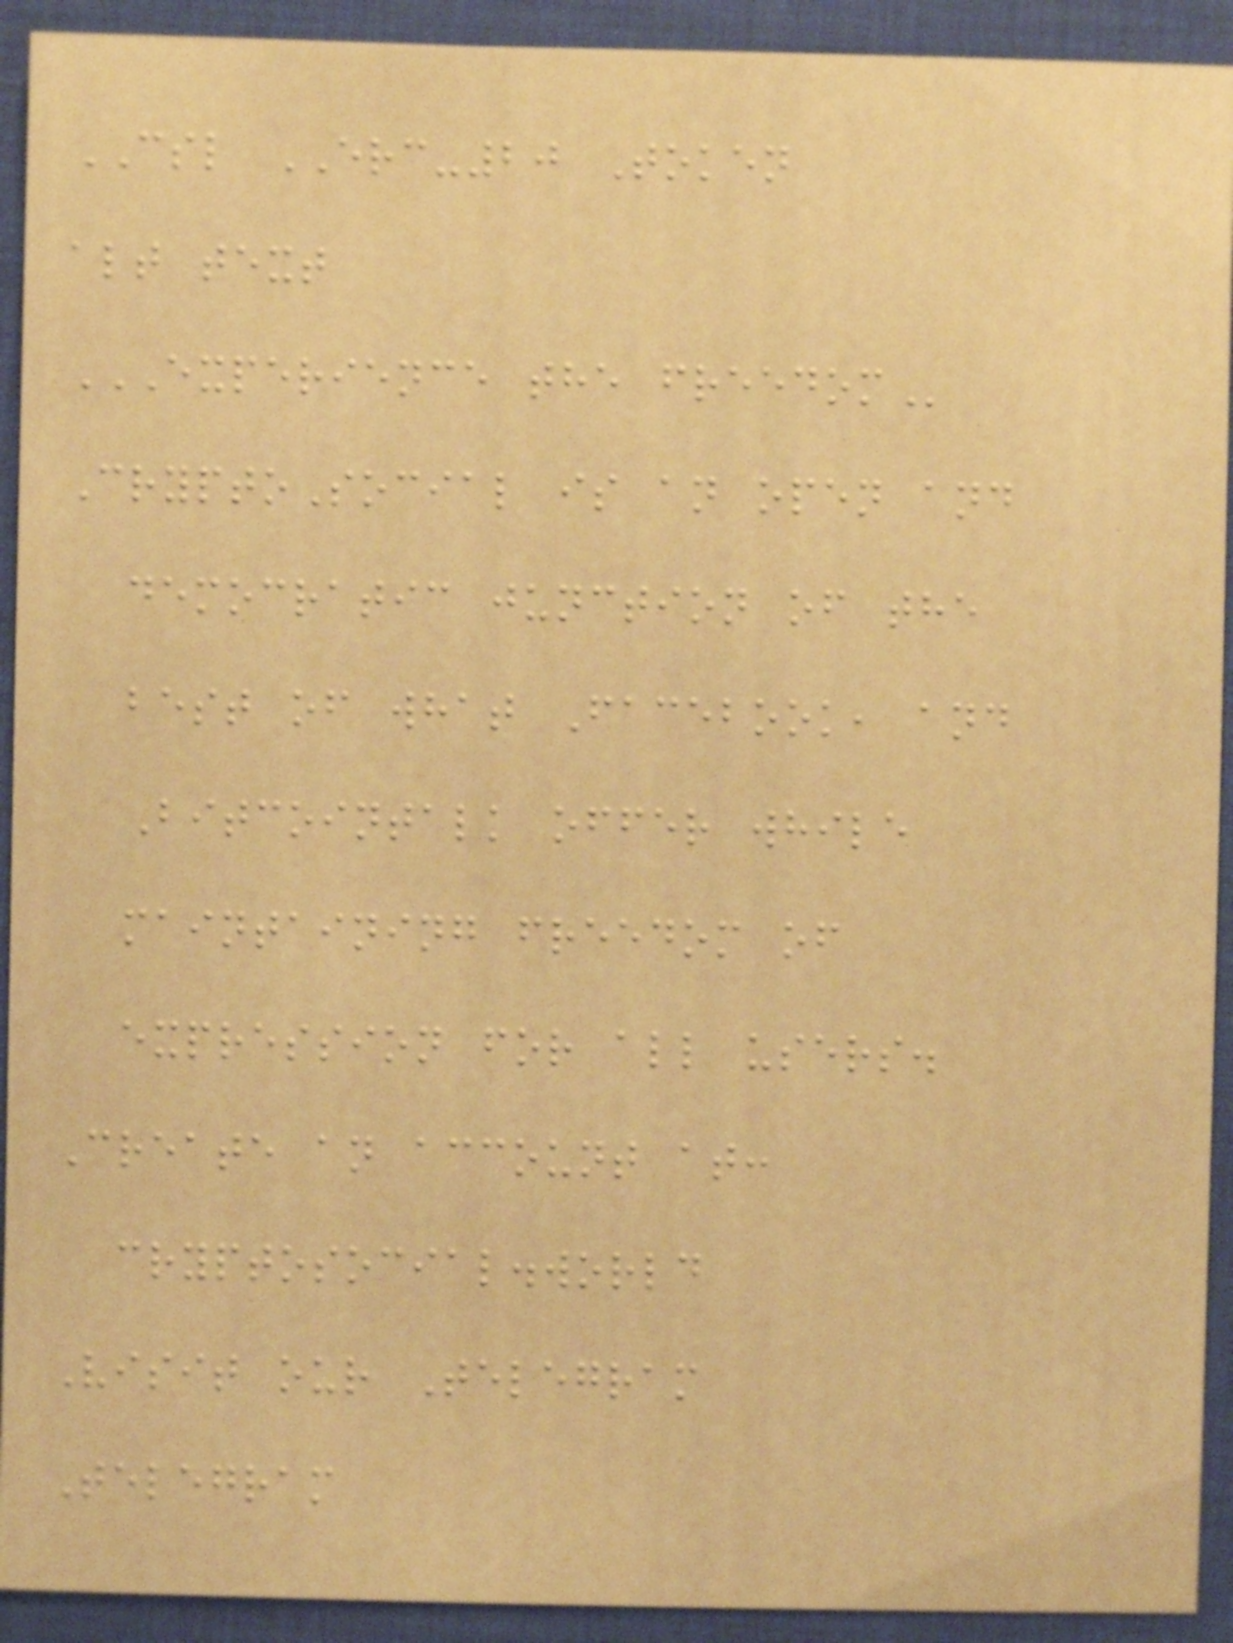CSL ERC-20 Token
alt text
EXPERIENCE THE FREEDOM
CryptoSocial is an open and
democratic junction of the
best of what Facebook, and
Bitcointalk offer while
maintaining freedom of
expression for all users.
Create an account at:
cryptosocial.world
Visit our Telegram
Telegram
